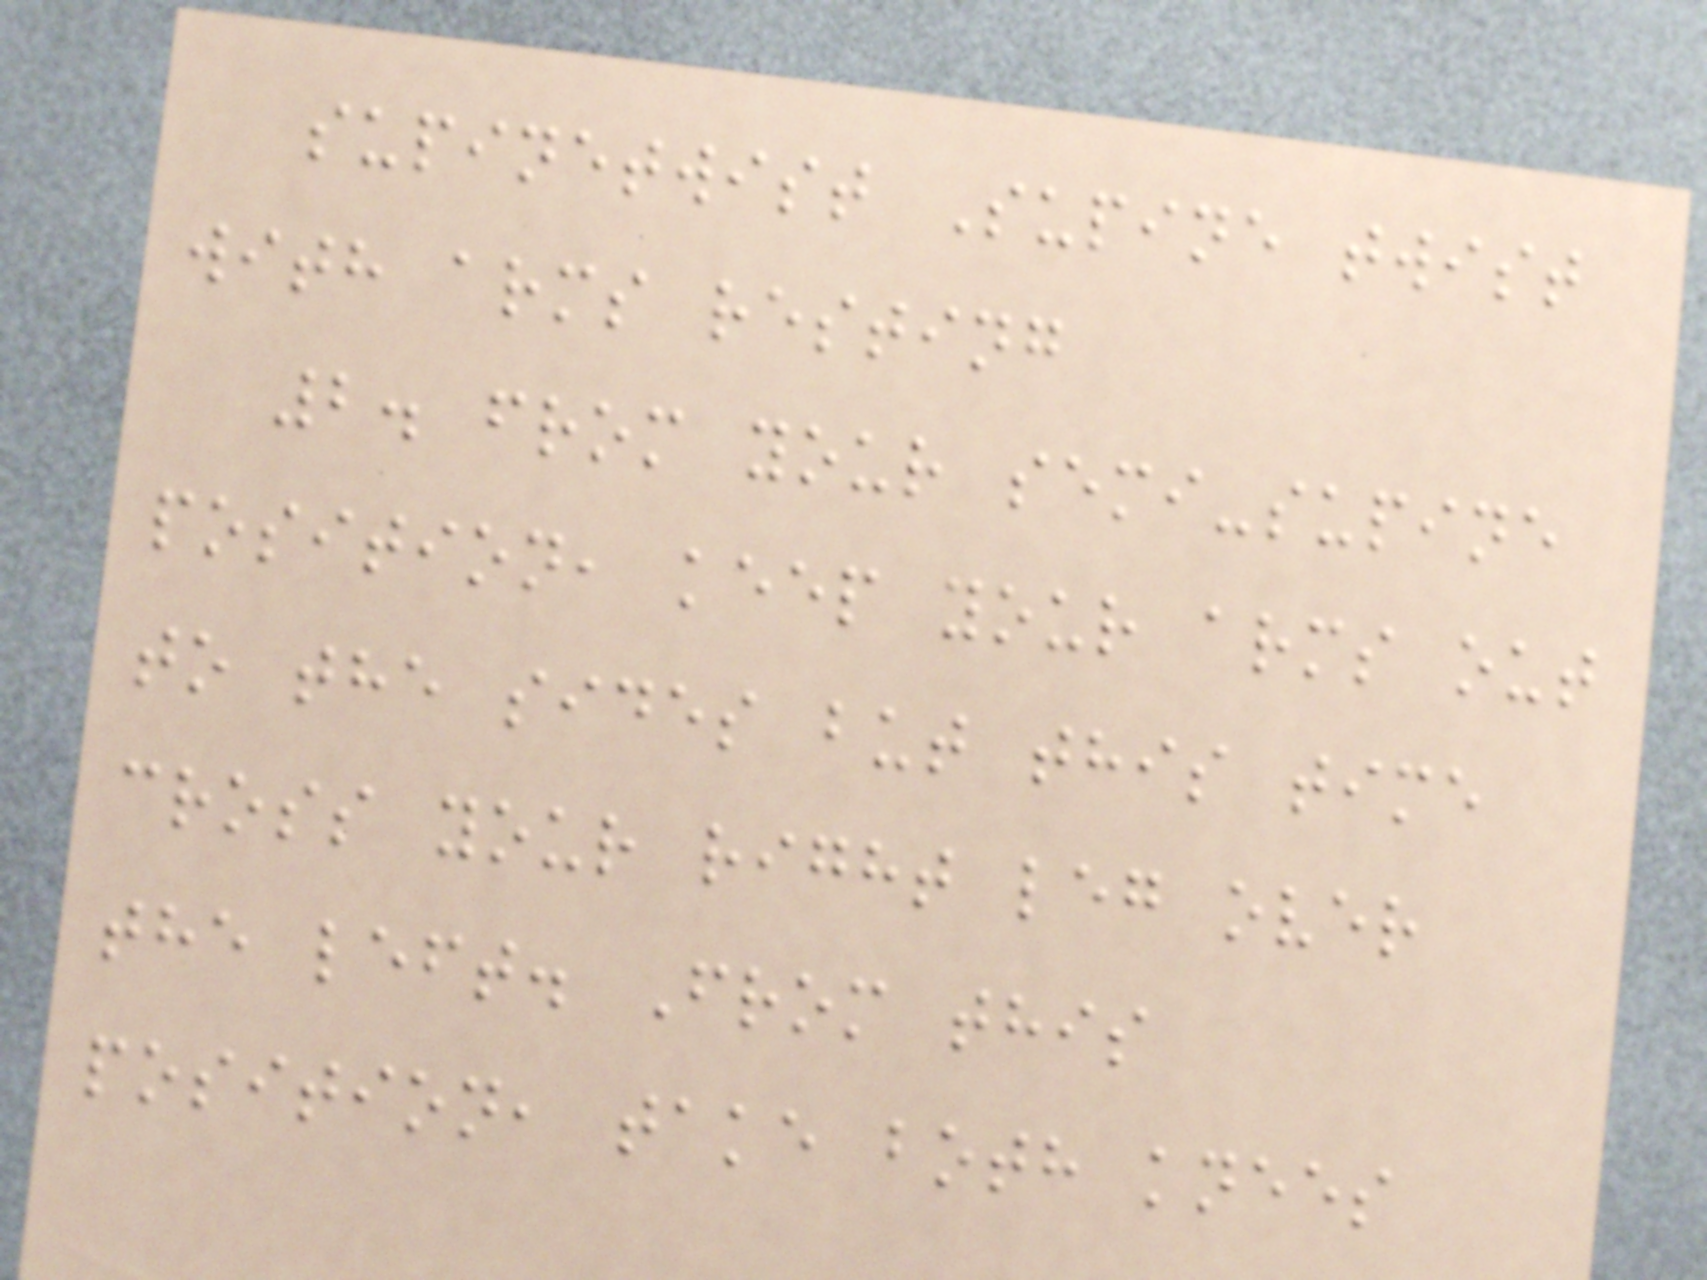supinetwist Supine twist
with arms resting
2. from your semi-supine
position, keep your arms out
to the sides but this time
cross your right leg over
the left. From this
position, take both knees
